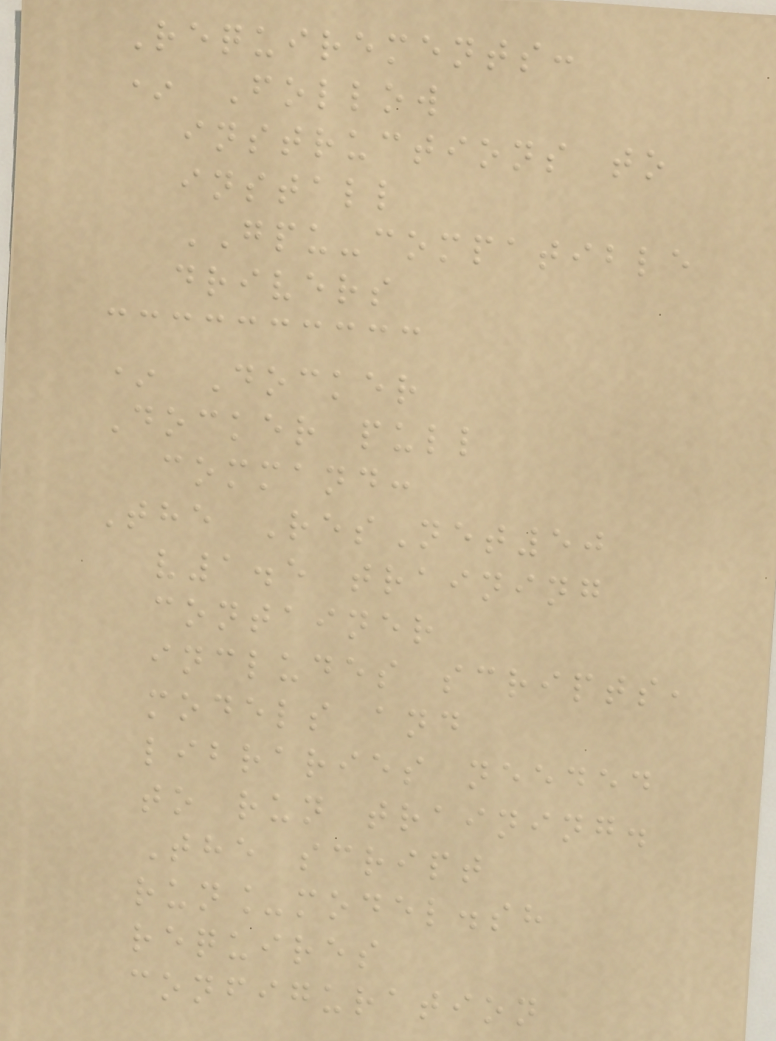Requirements:
* Follow
instructions to
install
GPU-compatible
drivers
* Docker
Docker pull
command:
The ResNet50
v1.5 training
container
includes scripts,
models and
libraries needed
to run training.
The script
run_model.sh
requires
configuration
